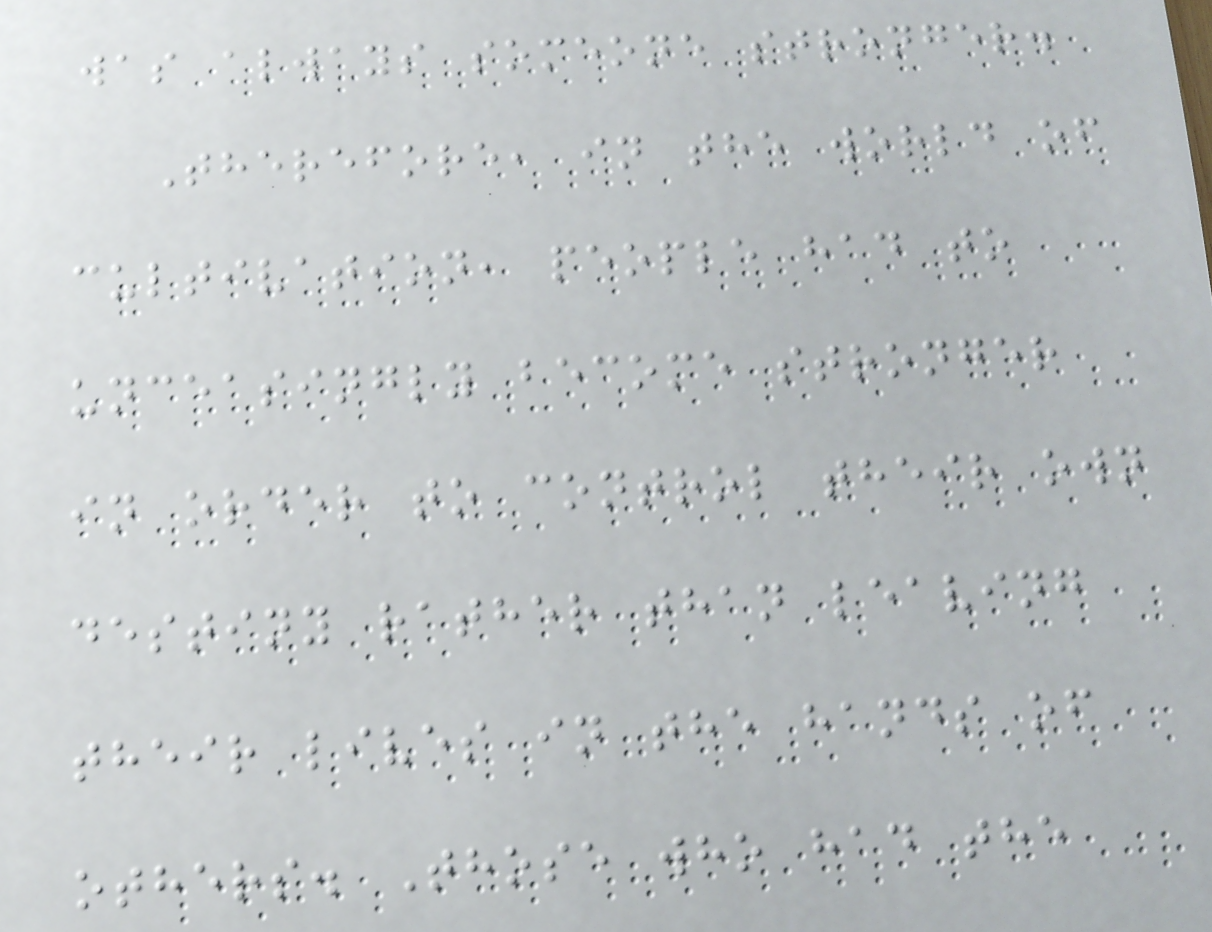was always someone stronger.
Therefore, in the world of
cultivation, people had to
unceasingly become stronger
in order to control their own
destiny rather than leaving
their lives in the hands of
others. Those who had the
